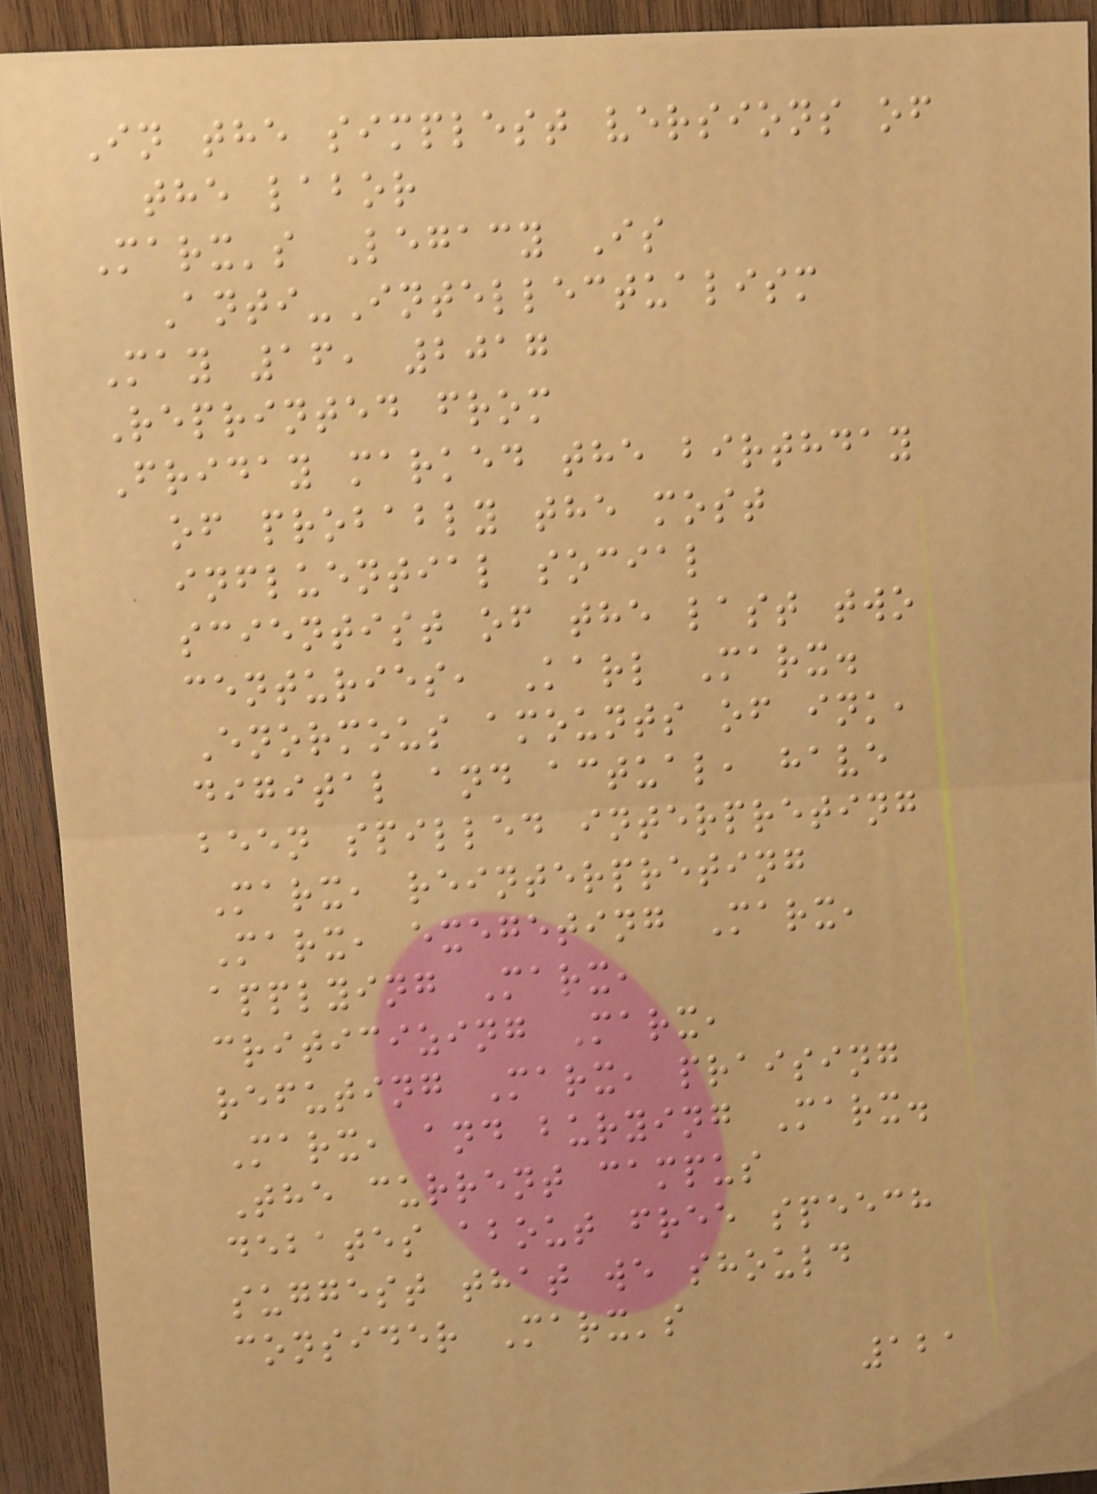In the simplest versions of
the labor
Marx's Legacy Is
Anti-Intellectualism
May 16, 2017
Reprinted from
Friday marked the birthday
of probably the most
influential social
scientist of the last two
centuries, Karl Marx.
Enormous amounts of ink,
digital and actual, have
been spilled interpreting
Marx, reinterpreting
Marx, exegeting Marx,
applying Marx,
criticizing Marx,
refuting Marx, praising
Marx, and burying Marx.
The current campus
debates about free speech
suggest that we should
consider Marx's
121
